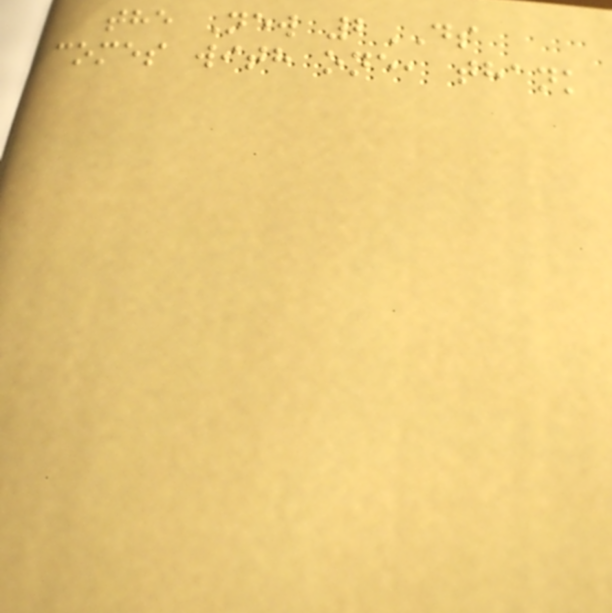the New 2DS
comes with one, thank
